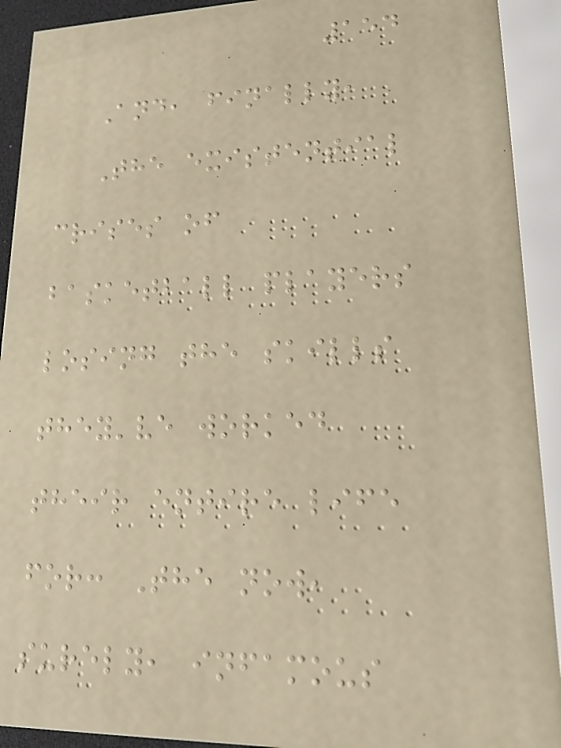154
And, finally,
The existential
crises of
basketball players
losing the skills
they've worked
their entire life
for: The now,
surely, infamous
